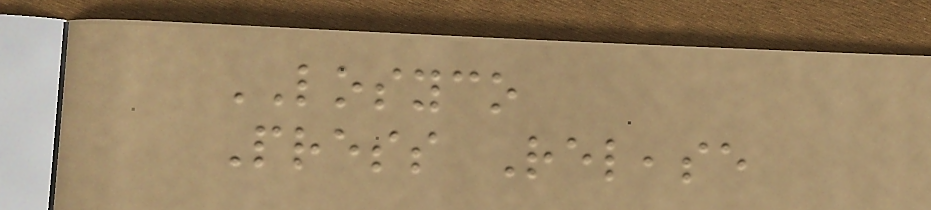LOSYCO
Press Release
